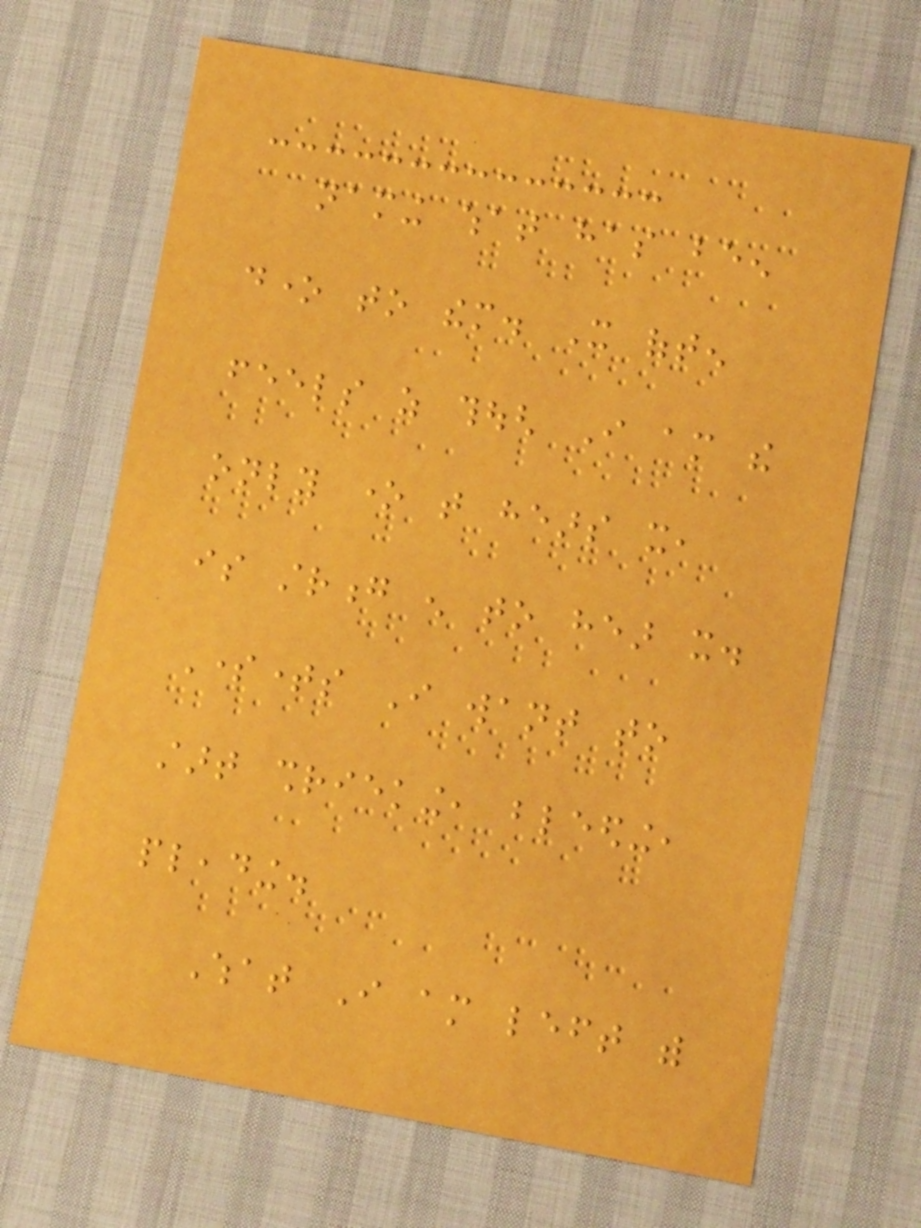naming what has been
done to them. It often
feels as though I am the
only one that hears it,
is strong enough to hear it.
Sometimes I want to
start shrieking, bleeding,
pleading.
What I am left with
